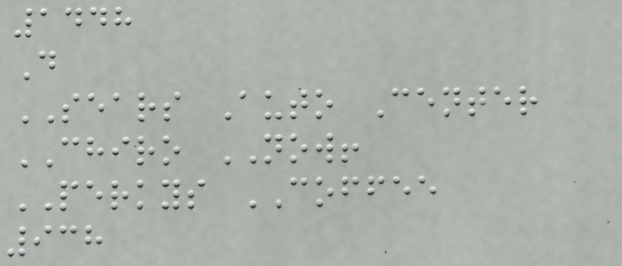1448
D
SEARS Auto Center
CHIRO NOW!
PERKYS COFFEE
938
